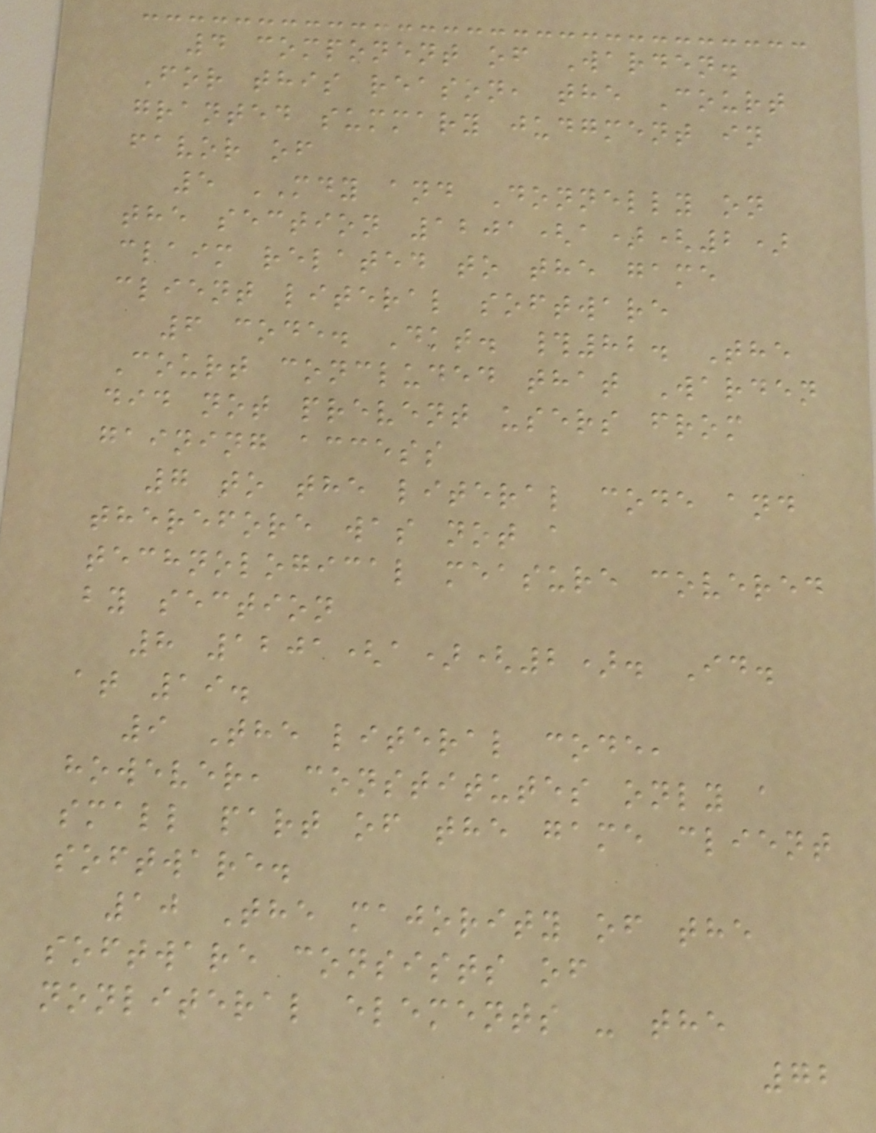4 component of Warden.
For this reason, the Court
granted summary judgment in
favor of
5 MDY and Donnelly on
the section 1201(a)(2)
claim related to the game
client literal software
6 code. Dkt. #82. The
Court concluded that Warden
did not prevent users from
gaining access
7 to the literal code and
therefore was not a
technological measure covered
by section
8 1201(a)(2). Id.
at 19.
9 The literal code,
however, constitutes only a
small part of the game client
software.
10 The majority of the
software consists of
nonliteral elements - the
72
